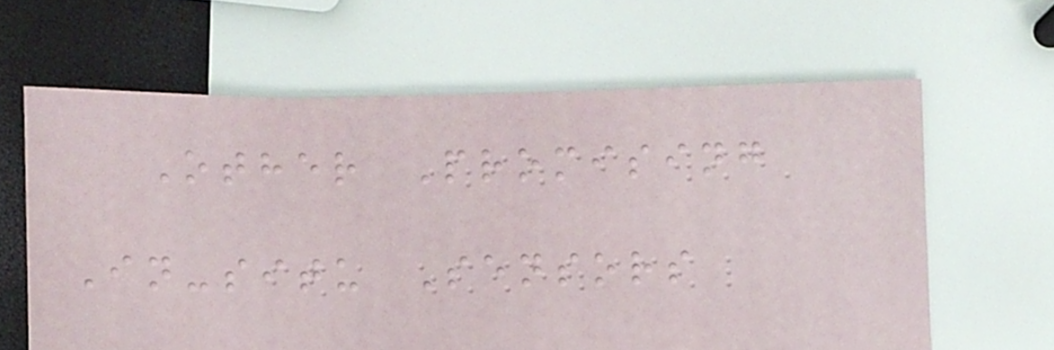Other Promising
In-situ Sensors
